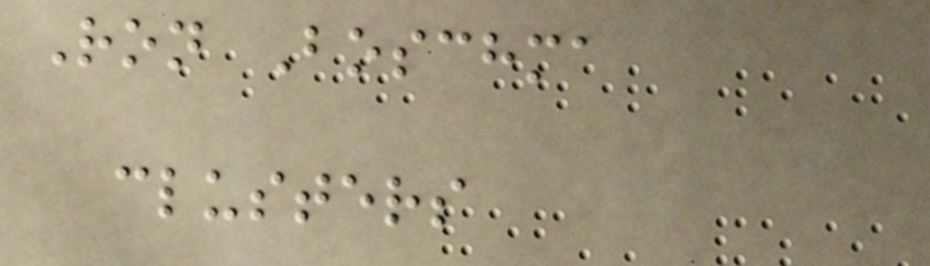Ron Boschma
clusters
